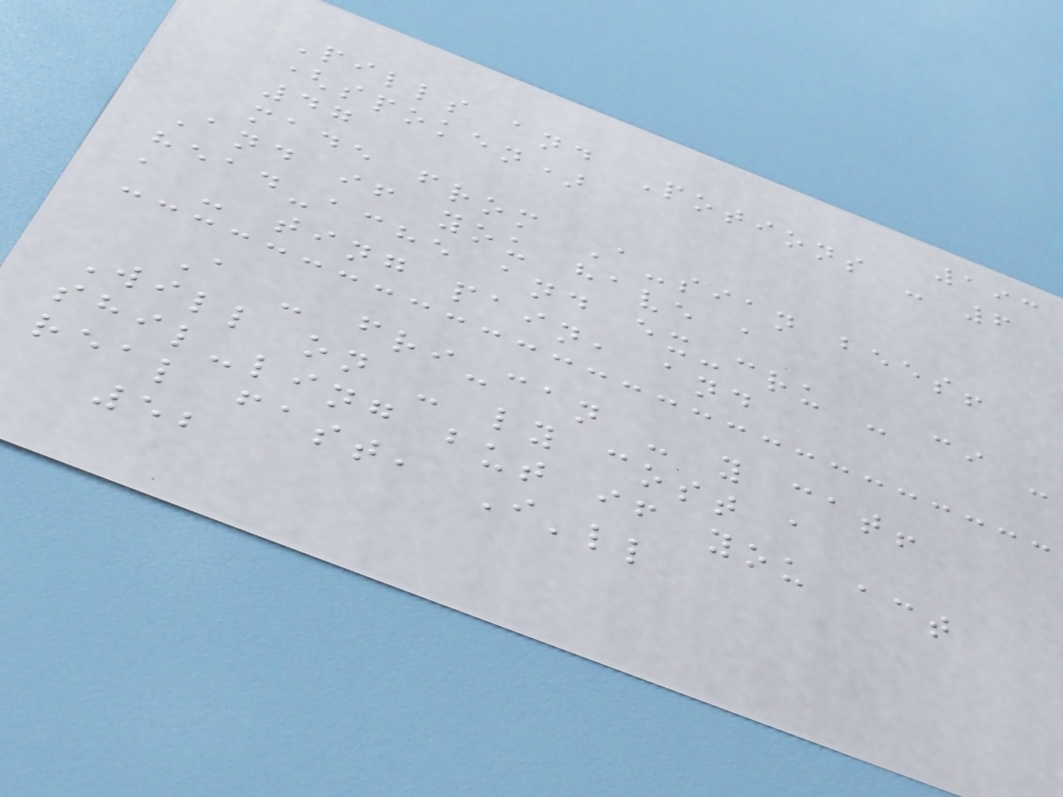193
Pills and Potions - 6
(spoken)
47
made from A-sian bees!
And if you have a
head-ache and ex-cru - ci -
a - ting pain, and
A - fri-can - y cat!
Will on - ly cost a
shil-ling but if you act
real fast, I'll
52
